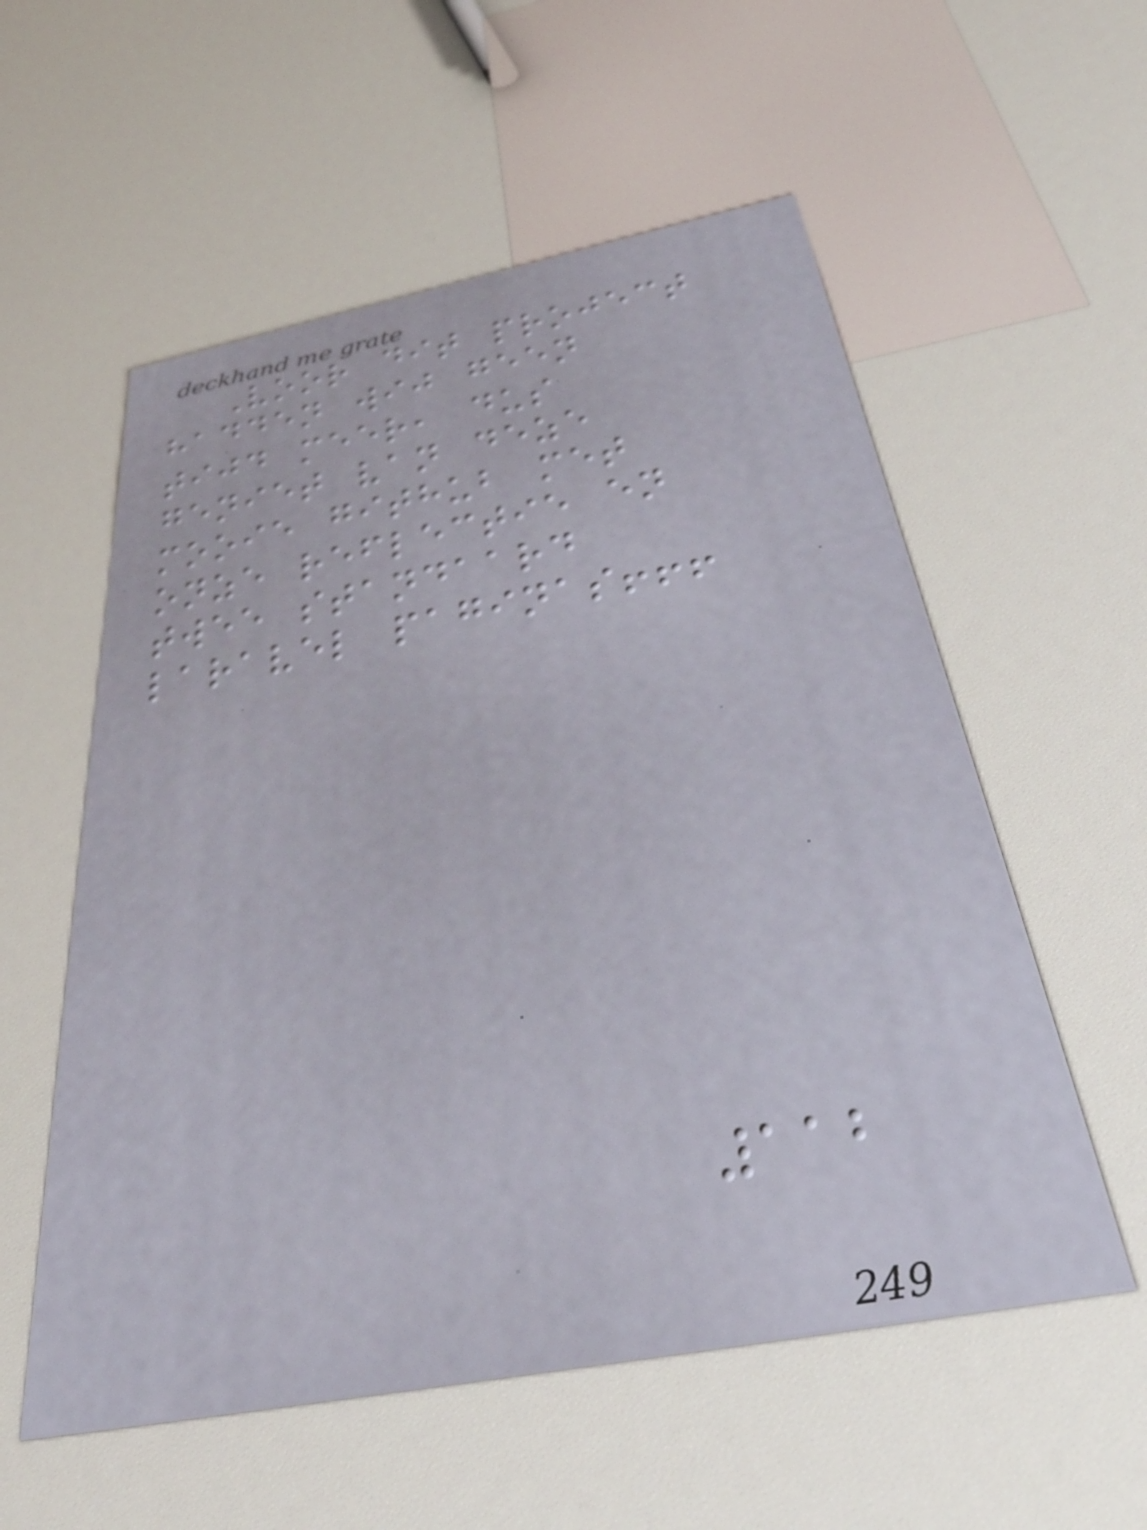Voor dit project
hadden wij geen
tijd meer, dus
geniet van deze
mooie github met
onze reflectie en
twee standaard
laravel paginas!!!
112
